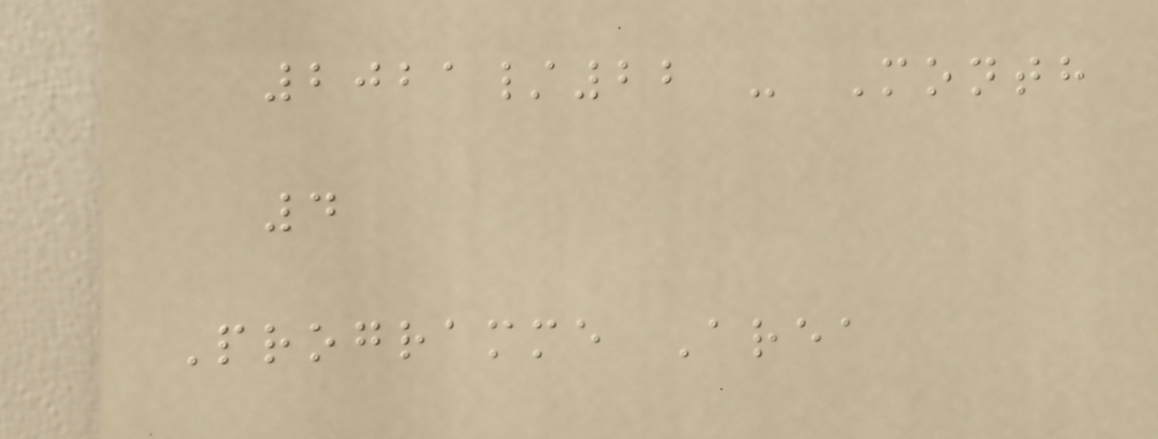2021/22 - Month
4
Programme Area
